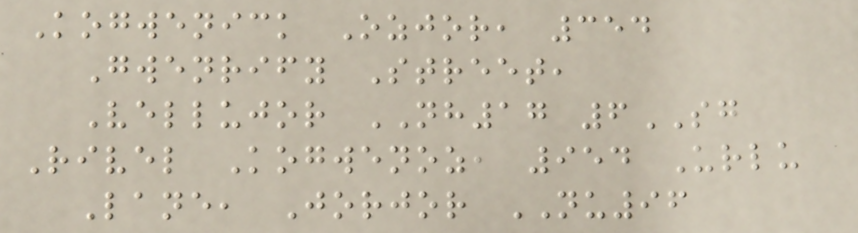Kogwenick Ozjor, 354
Gwenrify Street,
Vellujor NH17 6SG
Rivel Kogwenoz, 954 Urlu
Lane, Jorjor NU96
